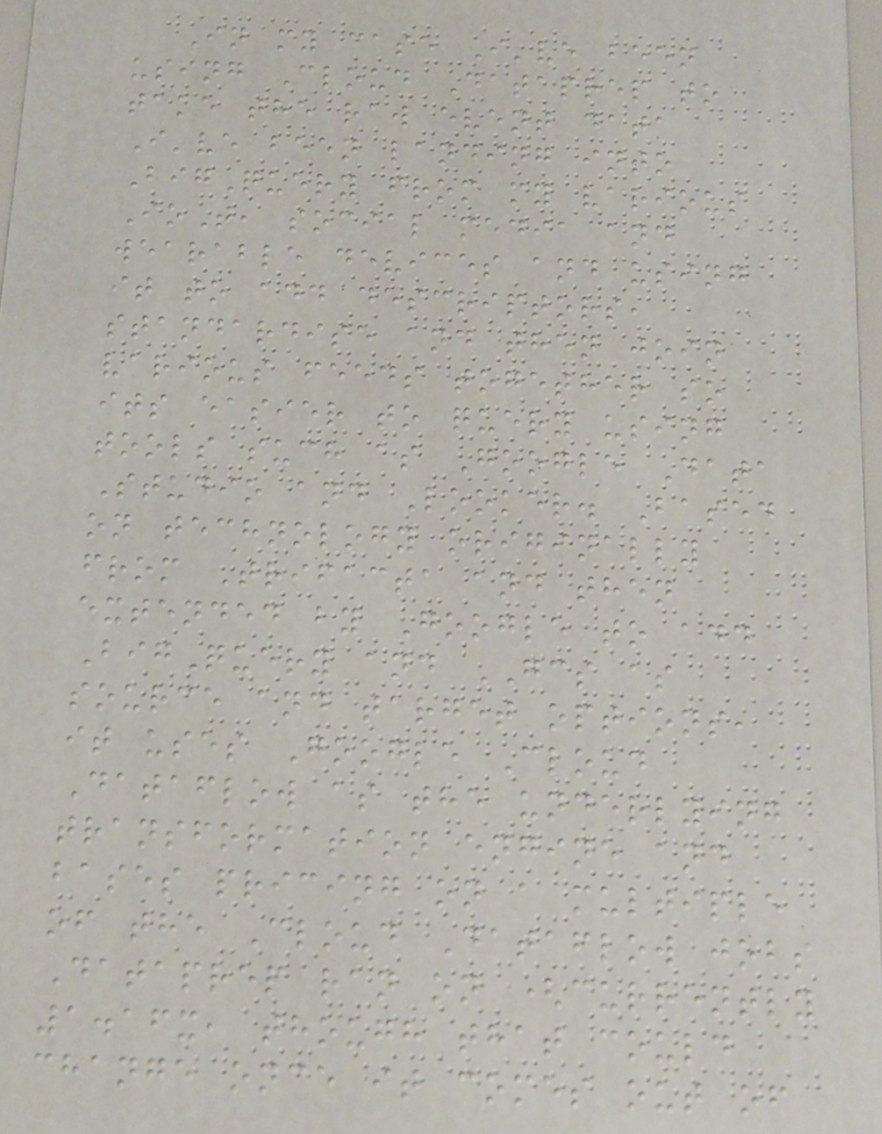In my case I've been
using Cloud Dataprep to
take the raw event data
I've been landing into
BigQuery from my various
IoT, social media and
wearable devices and using
it to add descriptors,
standardise and then join
various feeds together so
its easier to query using
tools such as Google Data
Studio and Looker. Based
on technology originally
from Trifacta and then
extended by Google to add
BigQuery and GCS as
source and target options,
it uses Google Cloud
Dataflow as the underlying
transformation engine and
bases pricing on a multiple
of the Cloud Dataflow jobs
Dataprep ran on (currently
1.16x, though that could
change once it comes out of
